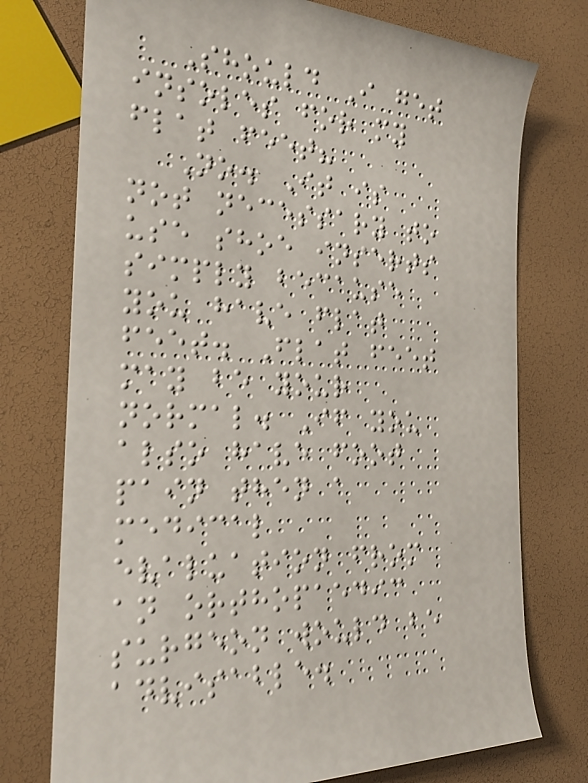Should I get
insoles for my
flat feet?
No. It is
not necessary to
use shoe inserts
simply because
you have flat
feet. Flat feet
may be your
normal. If you
also have foot
pain then a
medical
evaluation from
an orthopaedic
surgeon would be
advisable.
